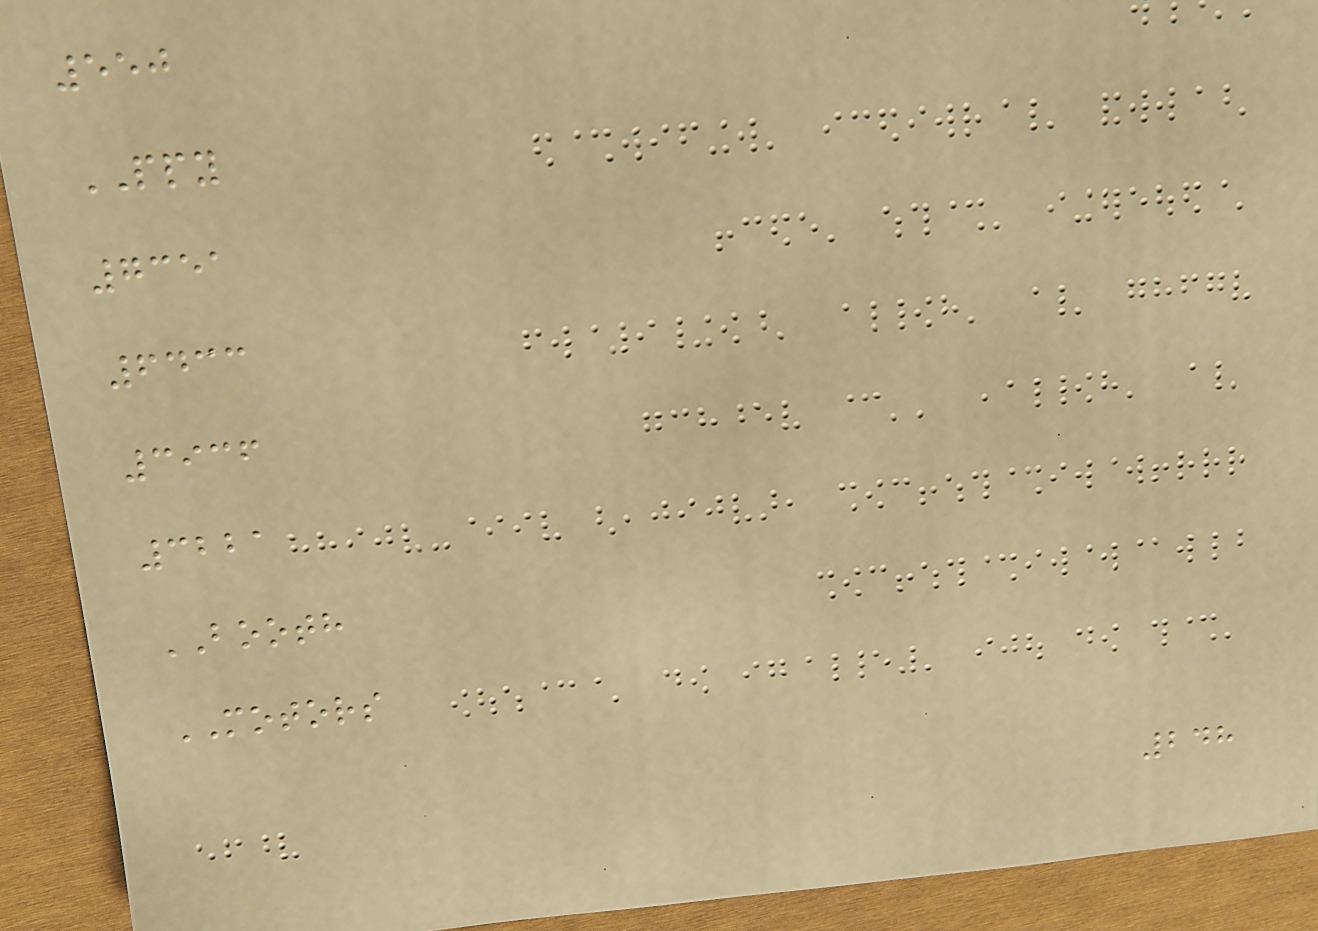550
PPY
7351
6433
3936
3221
BOOTH
MOTORS
248
